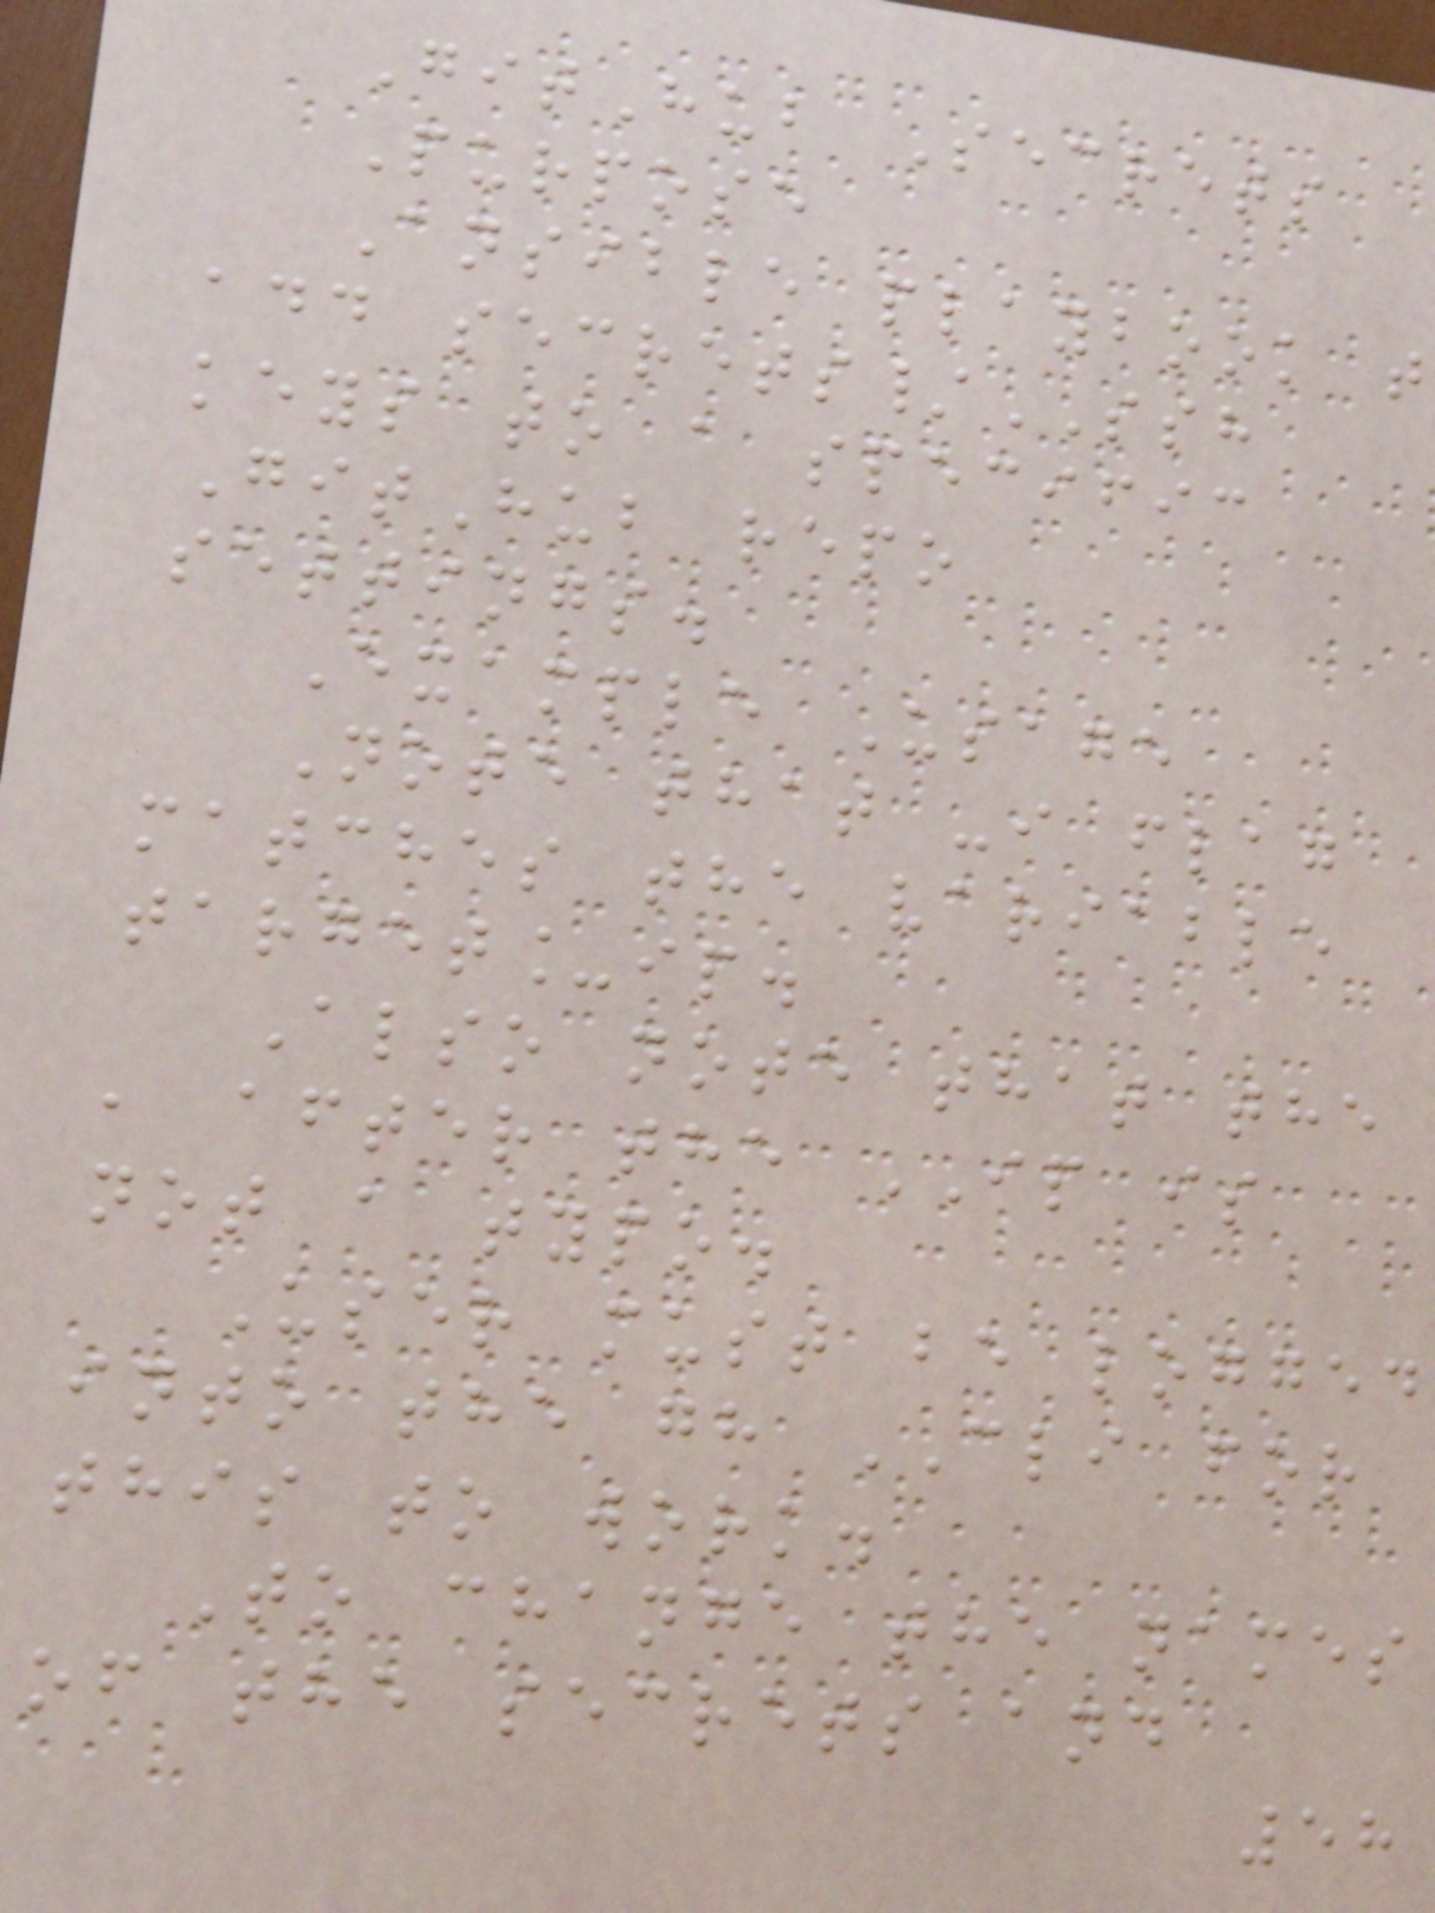GitHub Secrets
Purpose
Ansible playbook t
add secrets/SSH
keys to a specific
GitHub repo
settings.
Example Usage
Note that -i flag
matches the variable
target_ip.
Also note that the
, after the IP is
not a typo.
User must be logged
into the gh CLI for
this to work.
To change the names
of the secrets and
58
